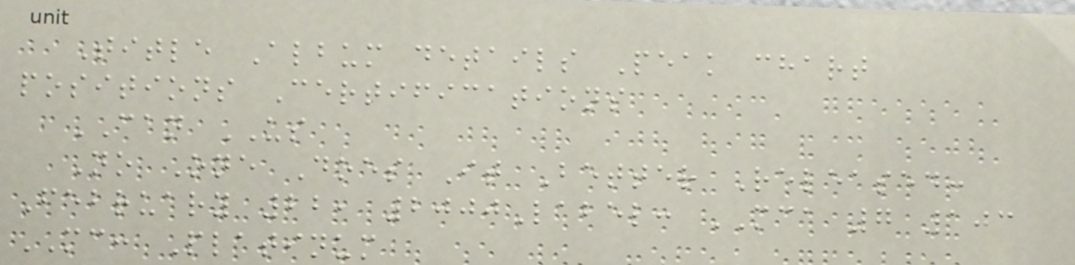Title Album details Peak chart
positions Certifications
CAN US
No One Does It Better Released:
February 22, 2000Label: MCA 7 103
MC: Platinum
